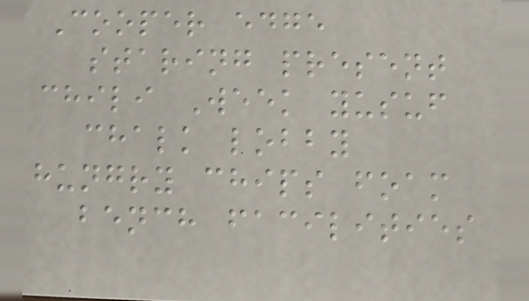Cooper edge
staring present
chili Week yusuf
chalk lobby
hungry chips foam
bench facilities
